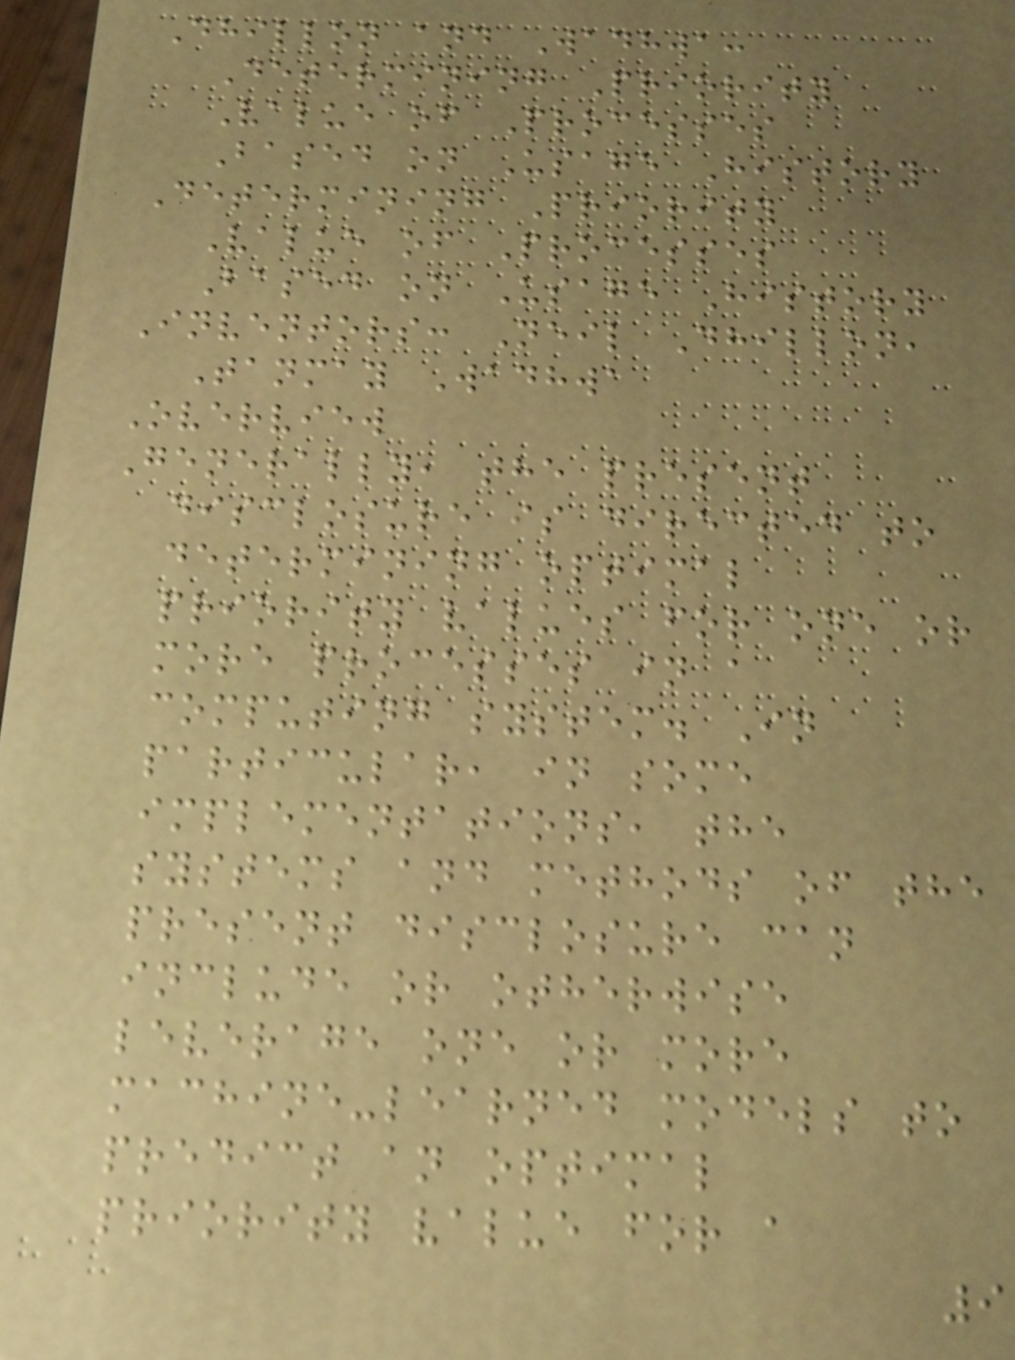Dhillon and Wadhwa:
Determining Priority
Value of Processes
Based on Usage History
Determining Priority
Value of Processes
Based on Usage History
Inventors: Neil Dhillon,
Tanmay Wadhwa
Overview
Generally, the present
disclosure is directed to
determining optimal
priority values for one or
more processes in a
computing system. In
particular, in some
implementations, the
systems and methods of the
present disclosure can
include or otherwise
leverage one or more
machine-learned models to
predict an optimal
priority value for a
9
